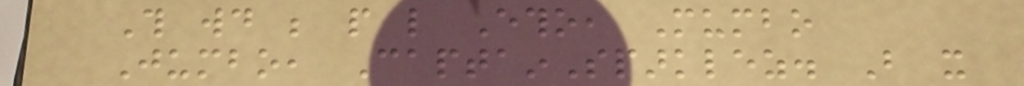This would be people like Etho, Mumbo
Jumbo, CaptainSparklez. But it
